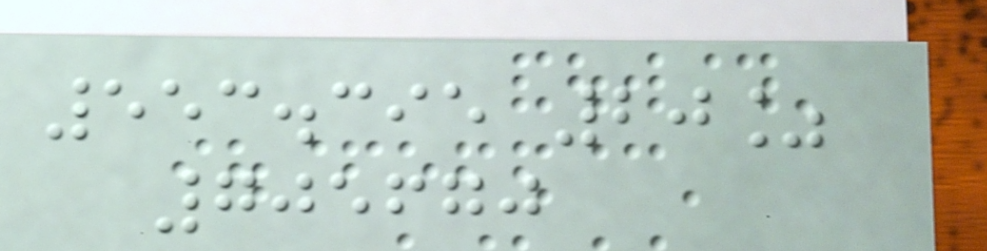553.395 20%
705670
